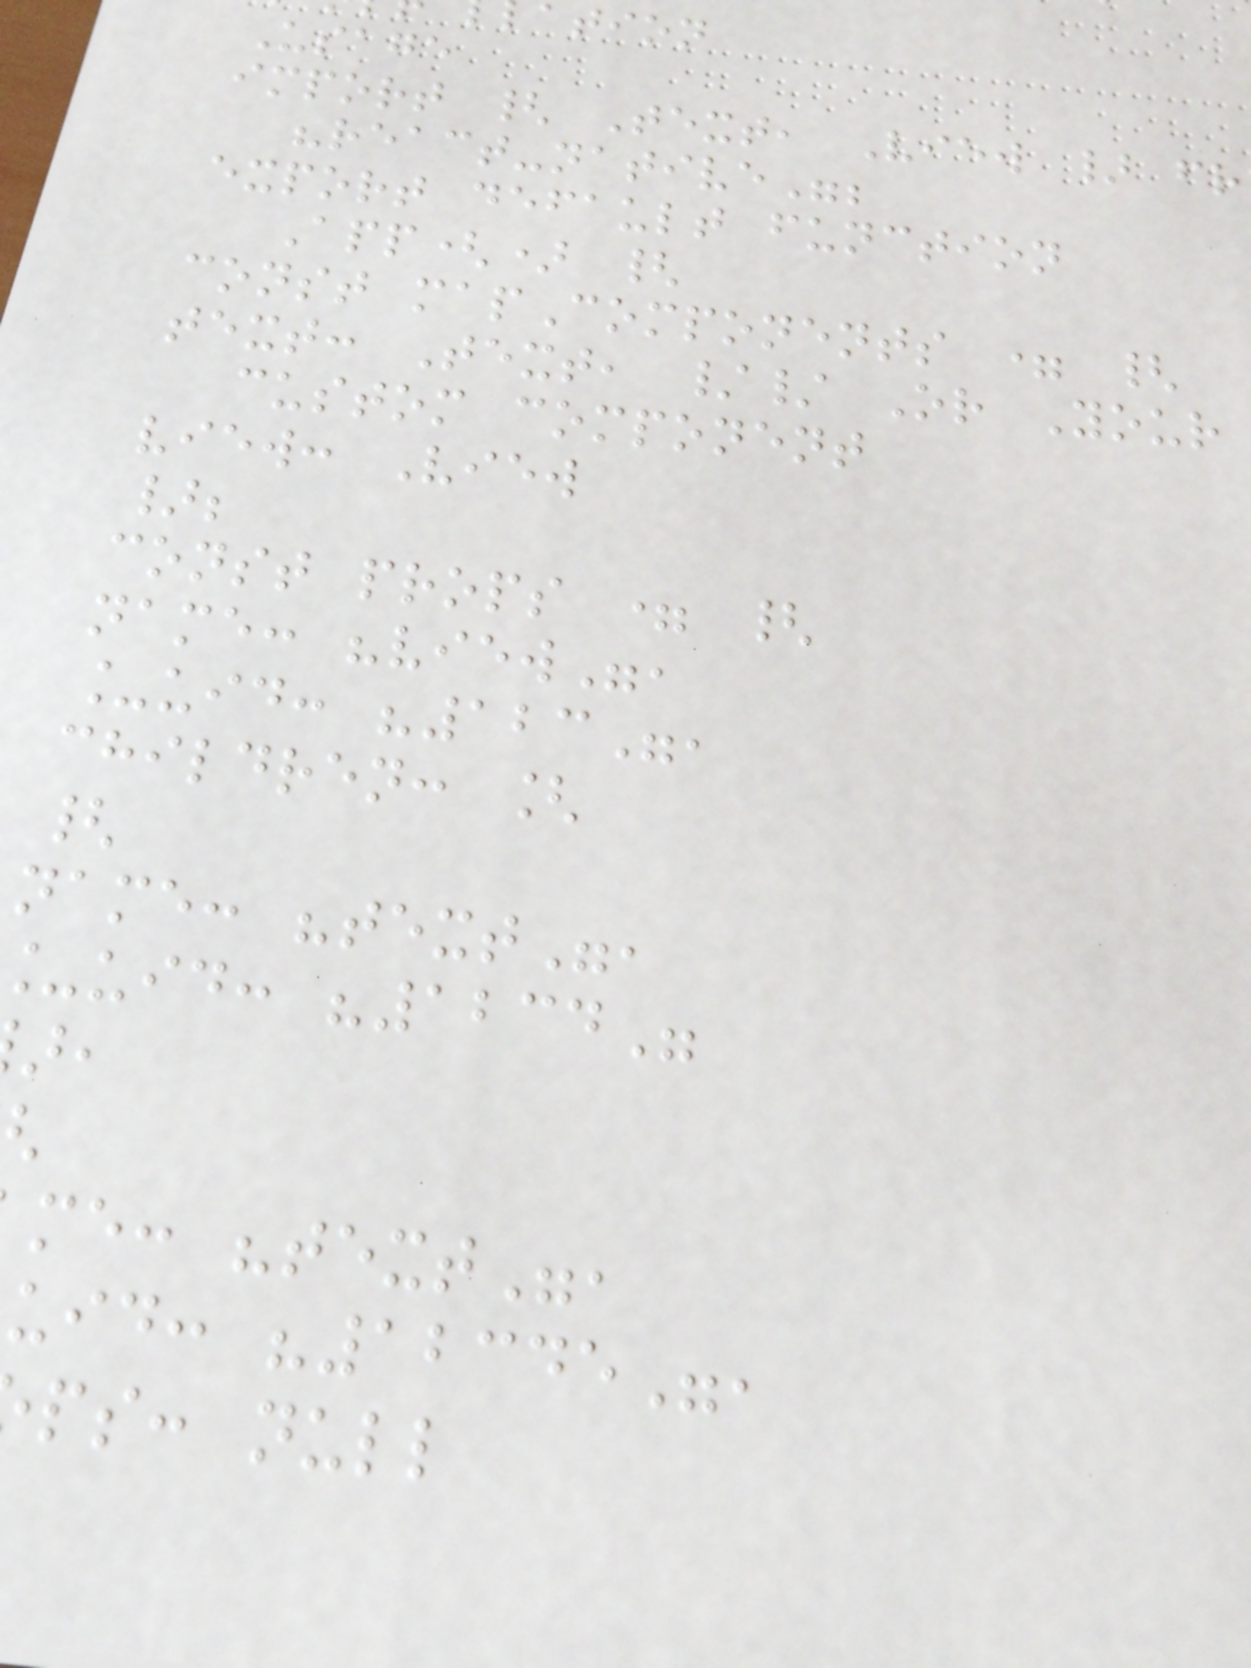ation
Usage
import { Text, View } fr
"react-native";
export default function
App() {
const mapComponents = {
text: Text, // Or Your
custom component
view: View
};
const props = {
name: "view",
_uid: "123",
children: [
{
name: "text",
uid: "1234"
me: "text",
uid: "12345",
ps: null
